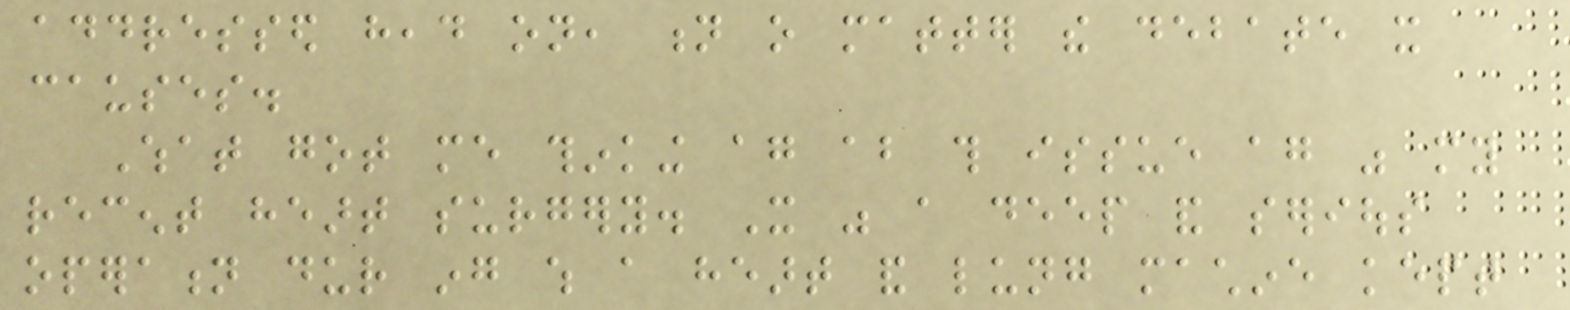addressed head on, n o matter the debate it
causes.
What got me thinking again about this issue again was my
recent heart surgery. It was a deep and serious
operation dur ing which a heart and lung machine kept
